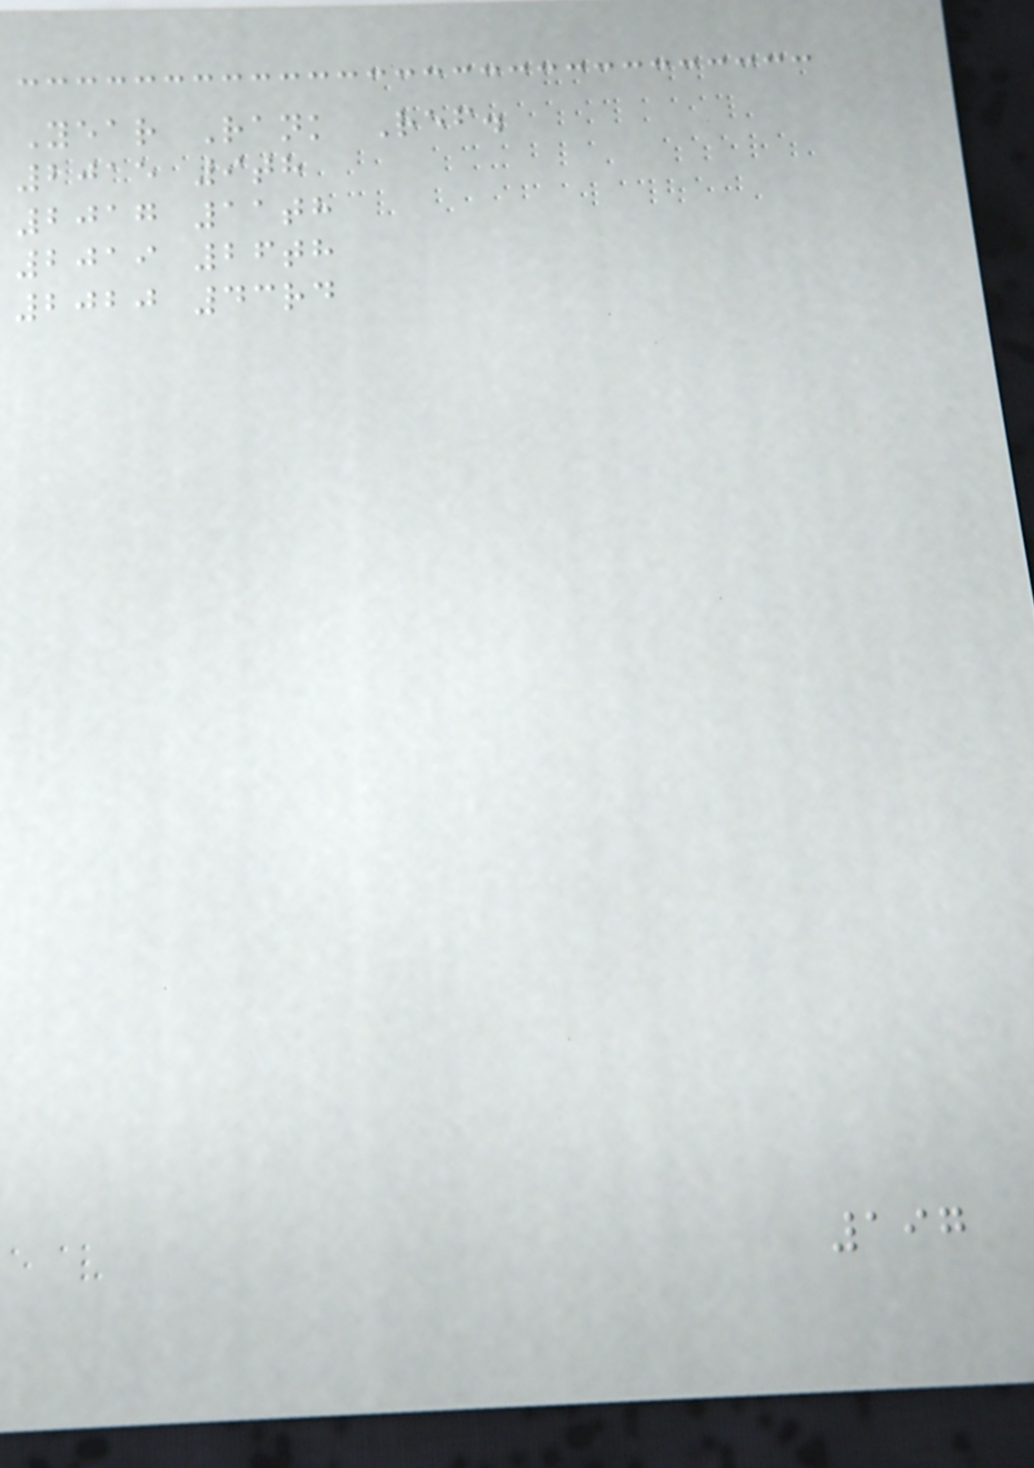Year Rank Ref.
2015 9th
2017 11th
2019 26th
2020 43rd
197
